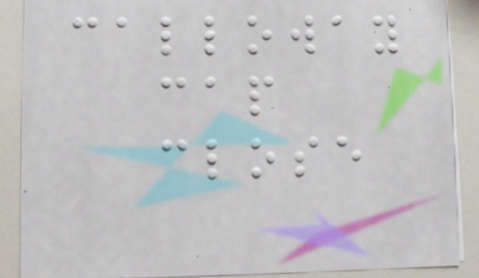calloway
cap
close
